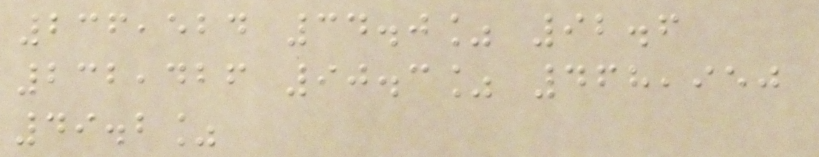236,524 34.0% 92.6
232,426 90.3% 468,950
49.2%
